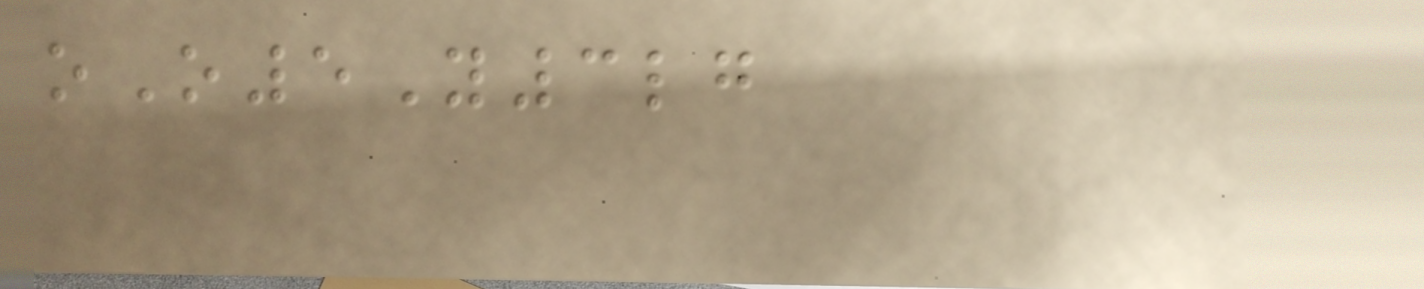oO5Y3lg
